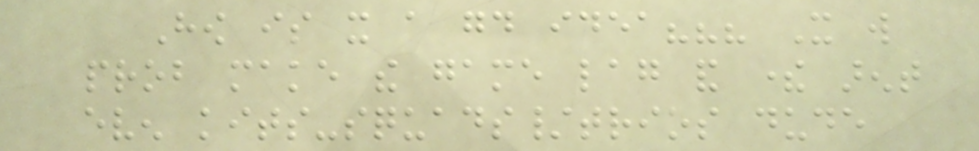How is it a good idea??? It will
prob make the game lag and there arent
even kits-squads/trios dude
